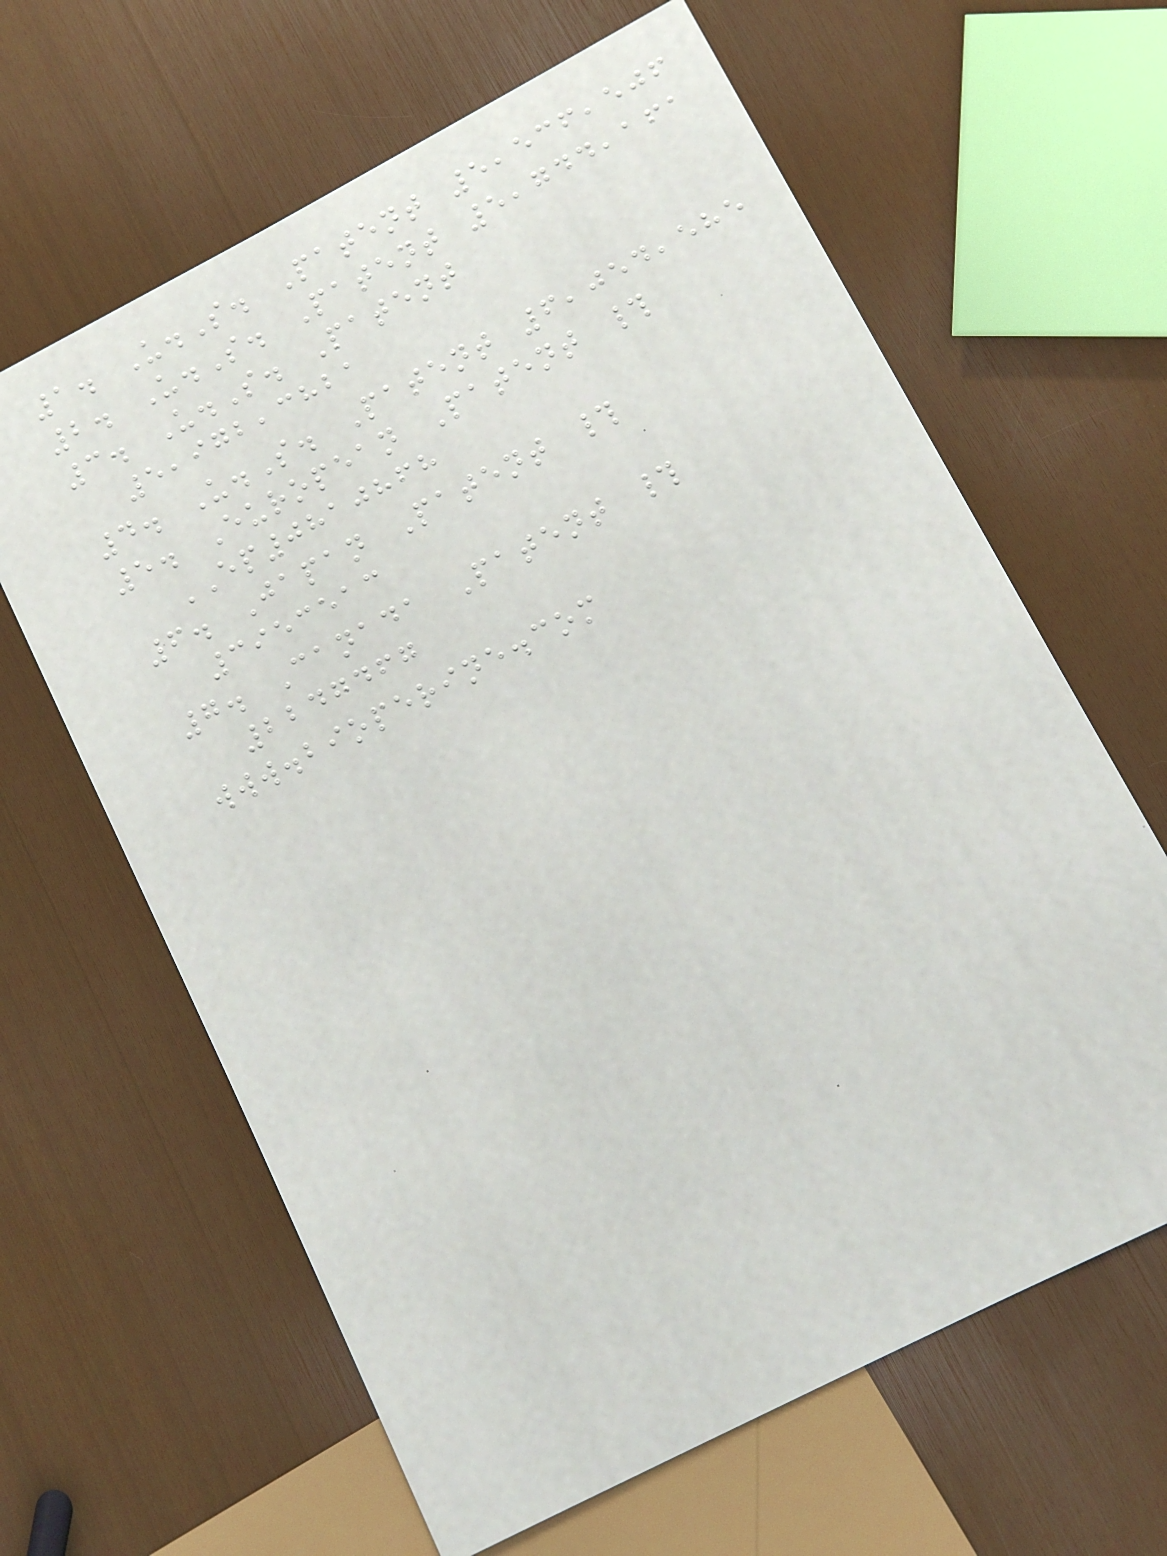1. U.S. Patent 5,536,506
2. U.S. Patent 5,744,161
3. U.S. Patent
5,972,3821
4. U.S. Patent 6,054,585
5. European Patent #
EP0810868
6. Japan Patent #
3953513
7. Canada Patent #
2247467
www.bioperine.com
